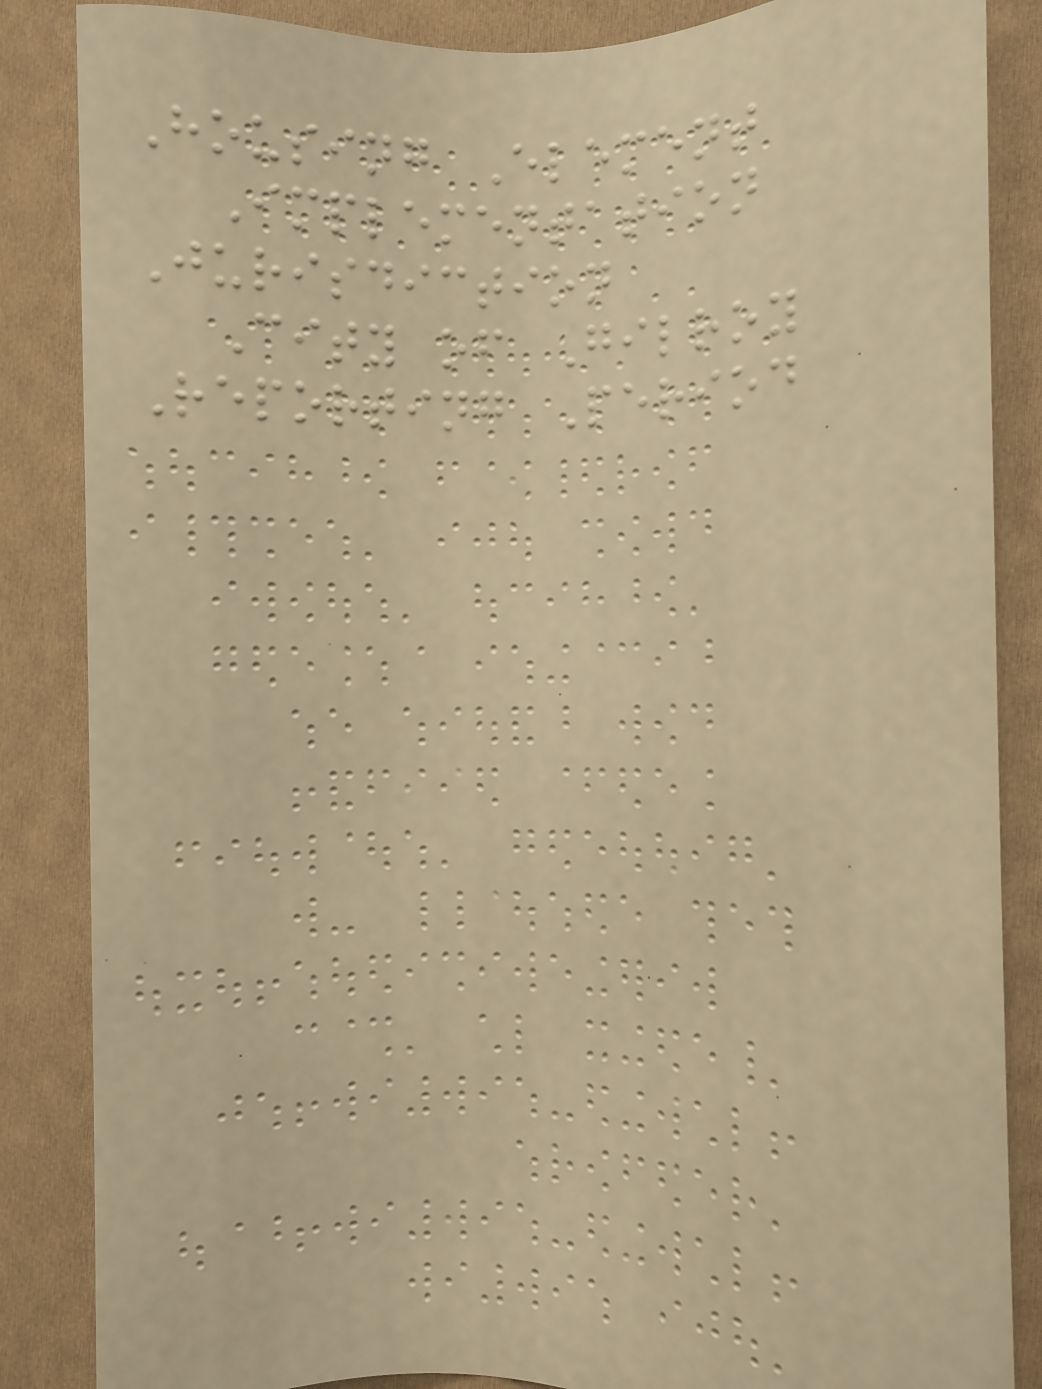Housing Element
Implementation
Jurisdiction
City of Gilroy
Reporting Period
